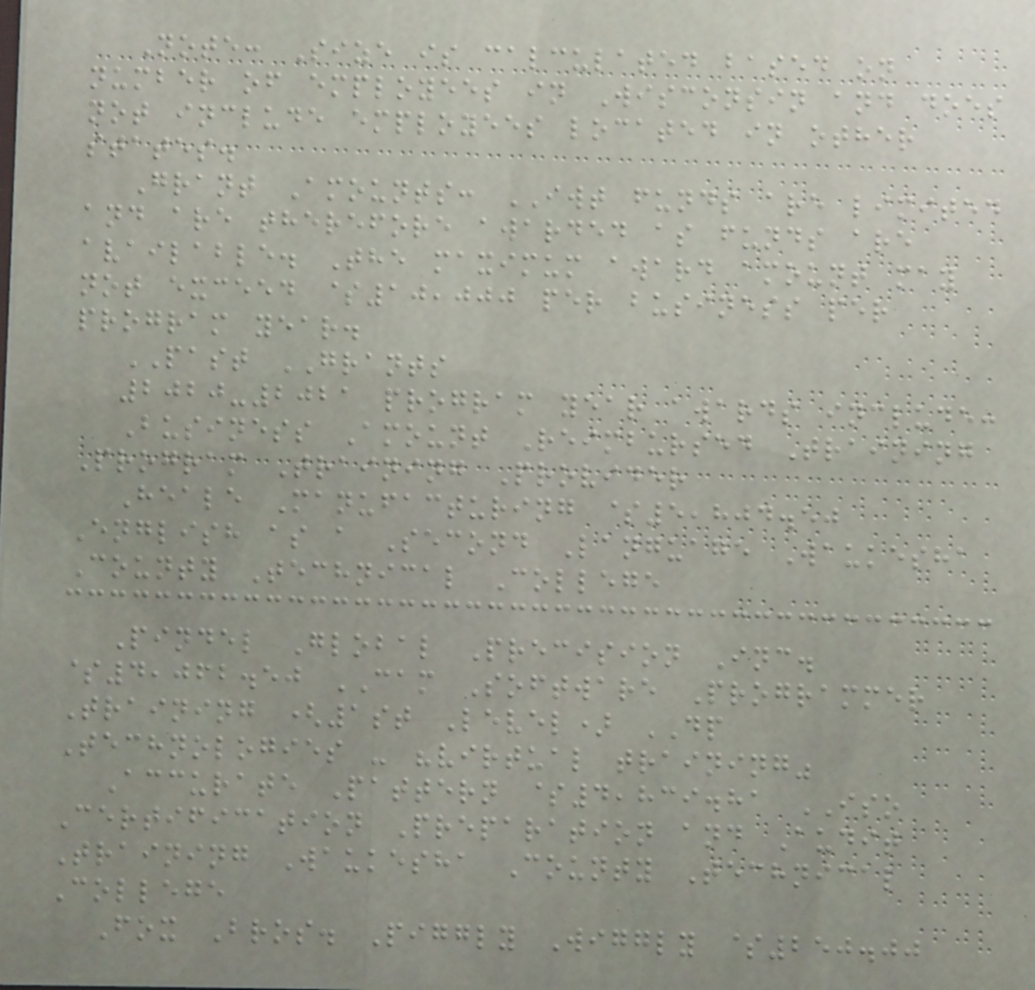Note: Size is calculated based on
number of employees in Wisconsin and does
not include employees located in other
states.
Grant Amounts: IWT funds are limited
and are therefore awarded as funds are
available. The maximum award amount may
not exceed $10,000 per business per
program year.
PAST GRANTS
2020-2021 program year awards include:
Business Amount Reimbursed Training
Program Training Provider
Heale Manufacturing $5,804.50
English as a Second Language Waukesha
County Technical College
Pindel Global Precision Inc.
$4,062.50 CAM Software Programmer
Training (1st Level) DP
Technologies - "virtual training"
Accurate Pattern $4,839.81 ISO
Certification Preparation and Audit
Training Waukesha County Technical
College
Fox Bros. Piggly Wiggly $250.00
